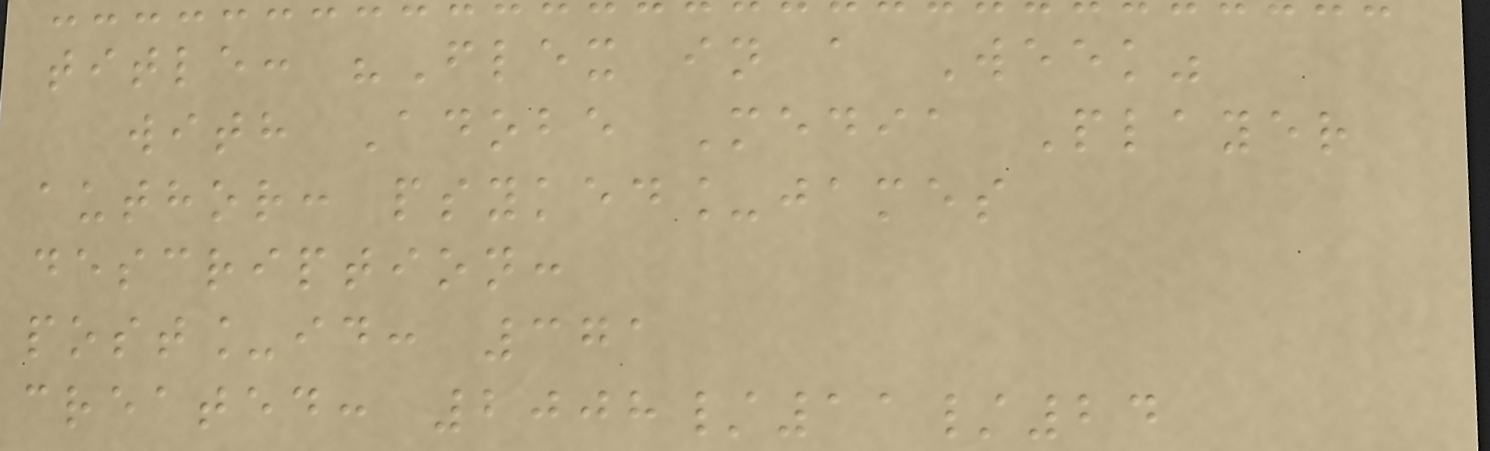title: "Flex in a Week"
with Adobe Media Player
author: psyked_james
description:
post_id: 371
created: 2008/11/24
